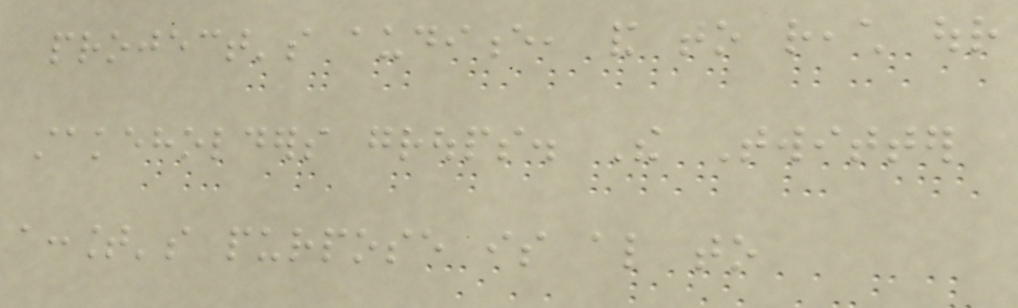project's audience, and to reach our
stakeholders groups. The Twitter
account's purpose is also to
